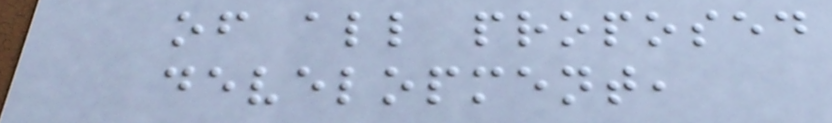of all proposed
development,
